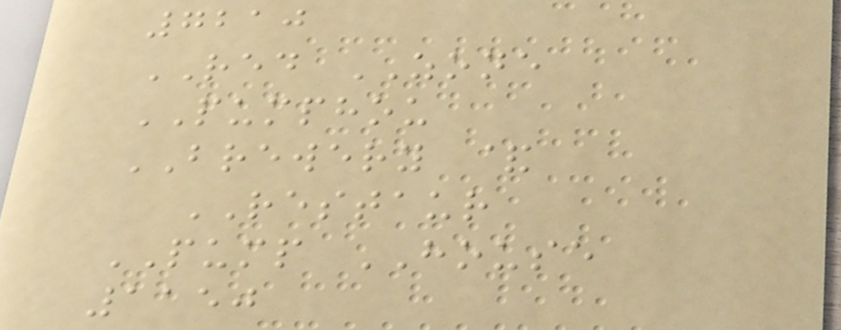7210
RED ZONE
PUMPHOU
BREWERY &
RESTAUR
PUMP HOUSE
1150
